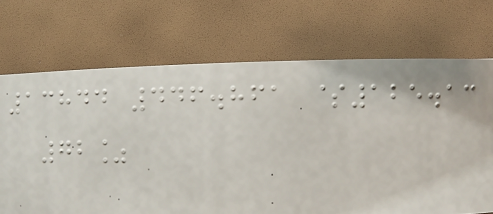13844 446.861 $125.13
72%
